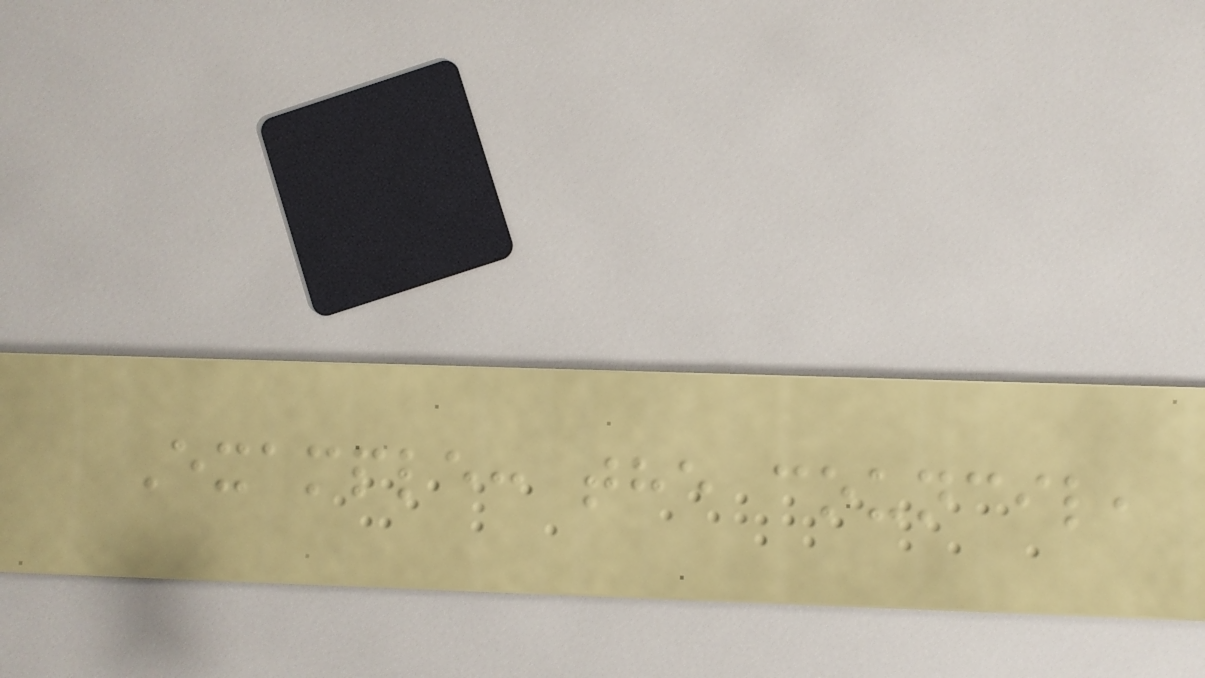Example: the council,
